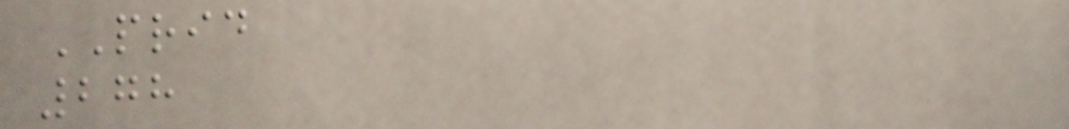PRID
278
